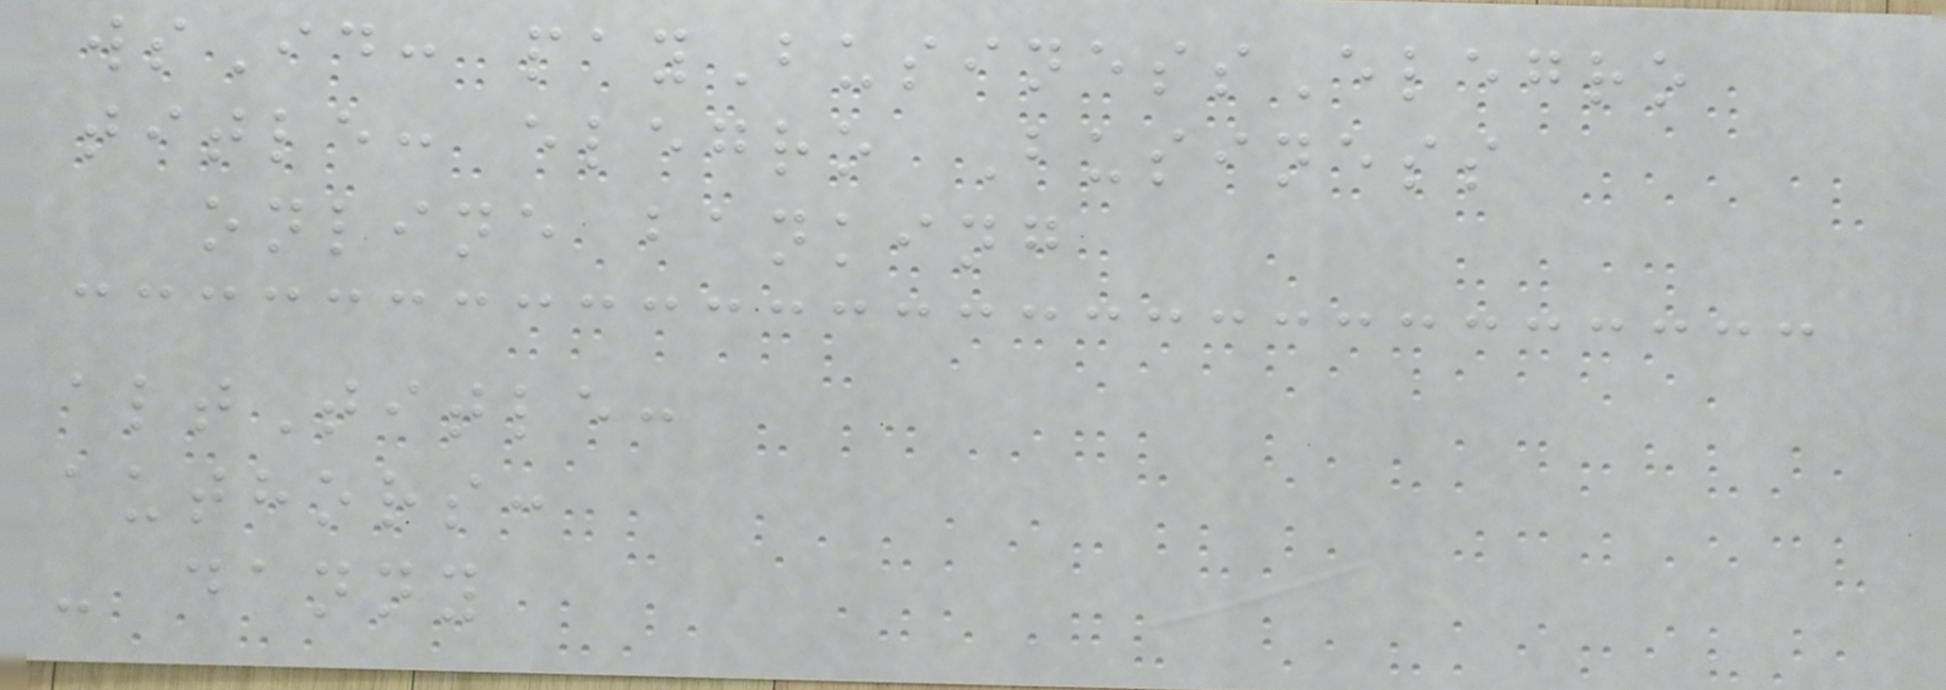wsId: payBusinessElegro
title: elegro Business
online banking
altTitle:
authors:
- danny
